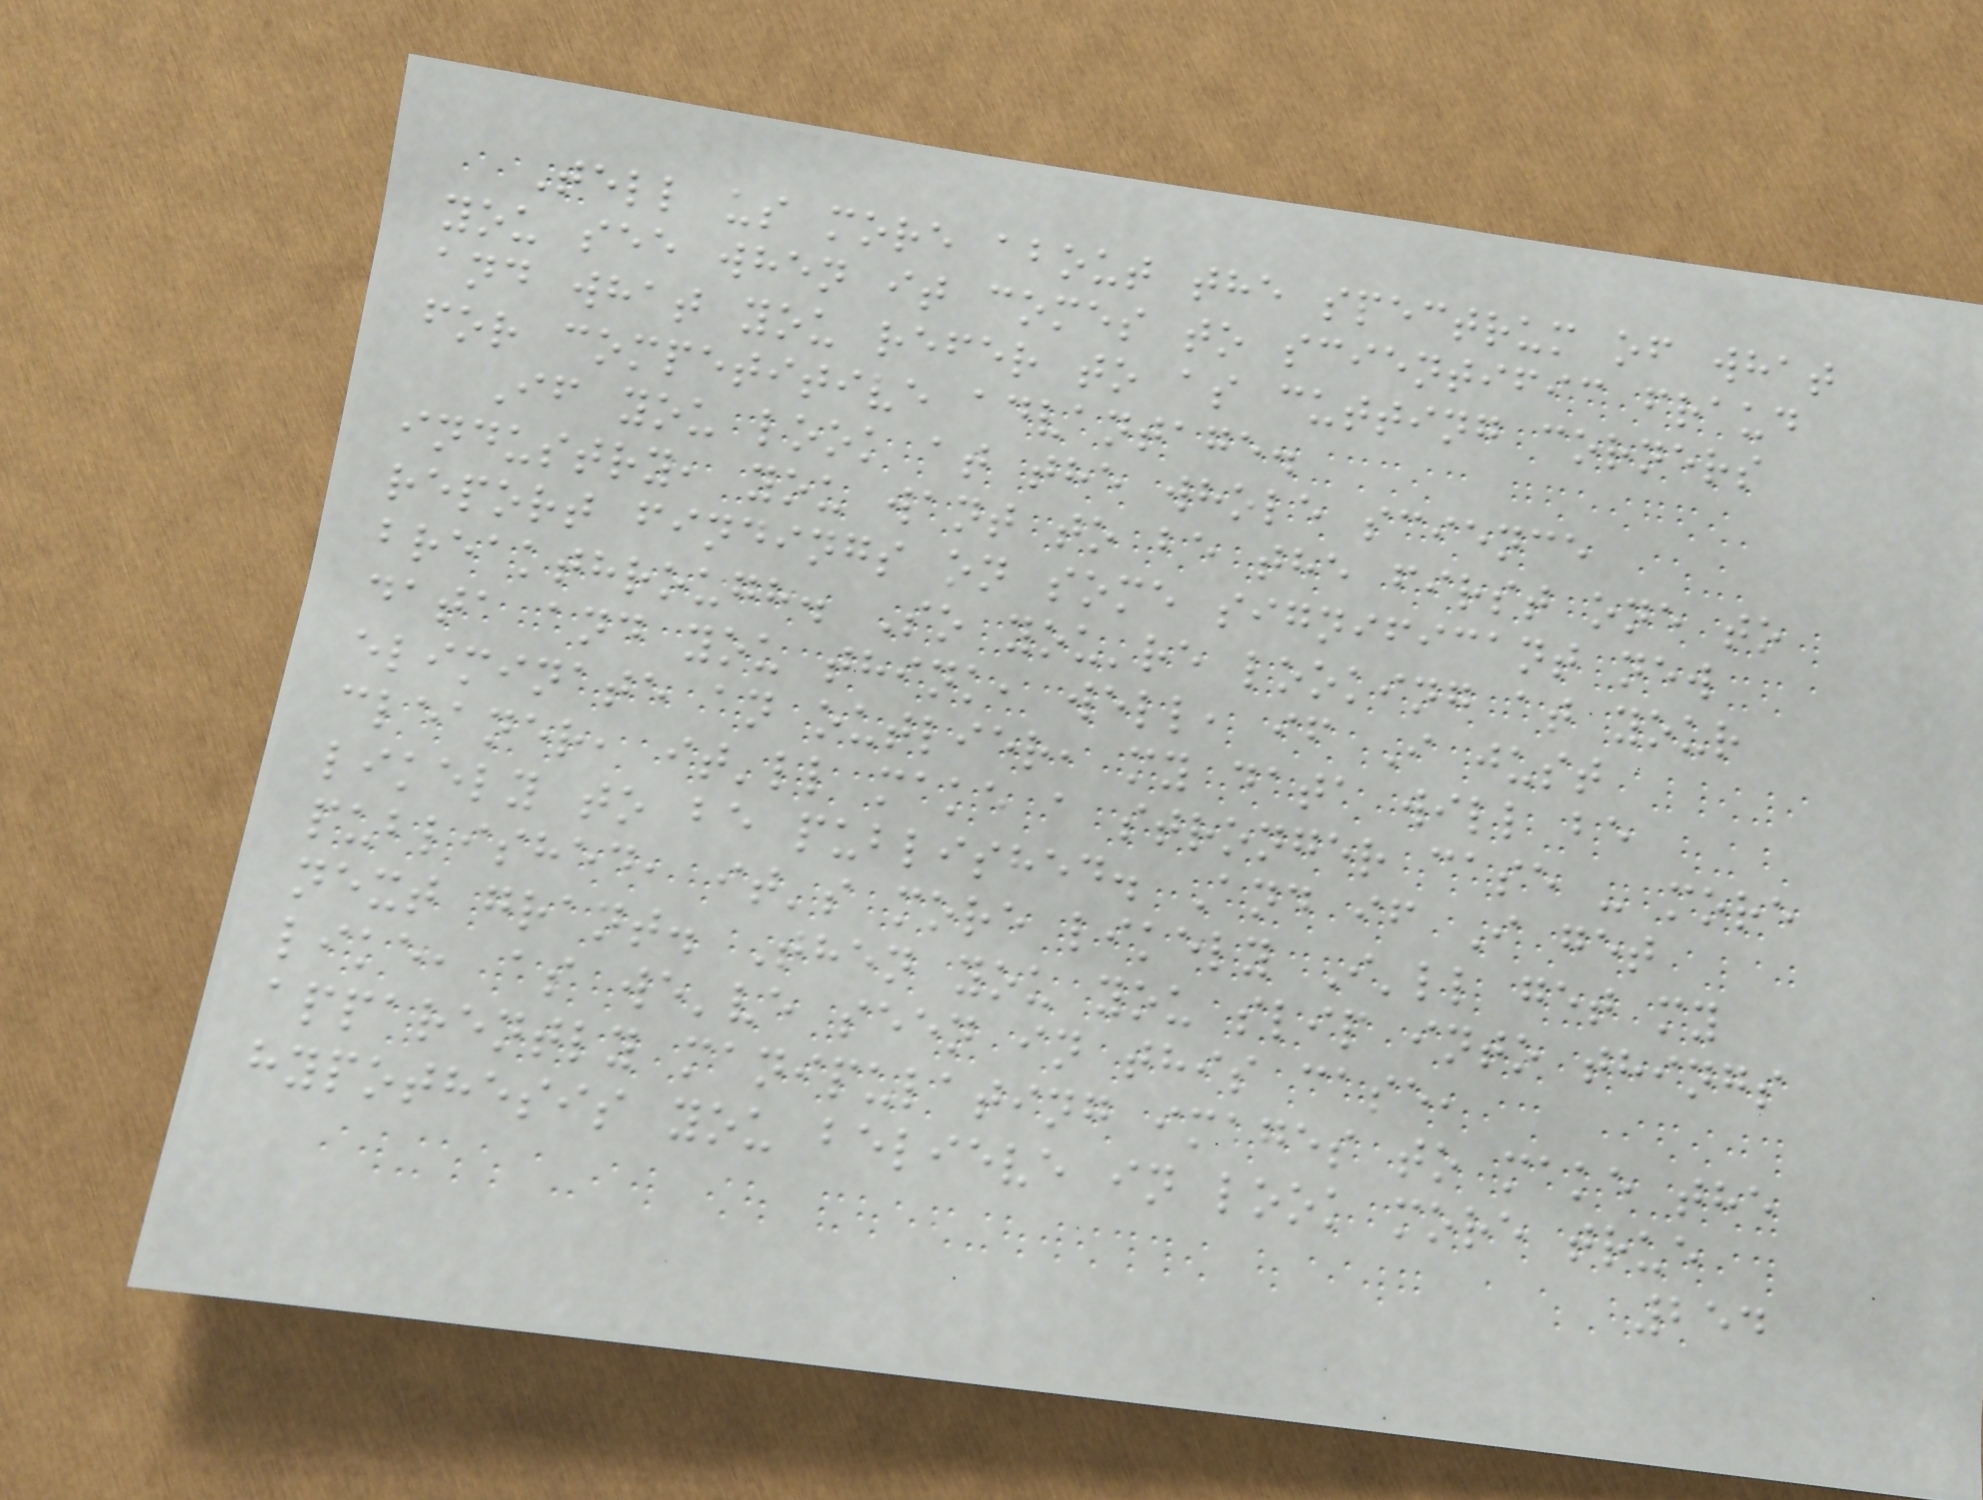Tell us more about the spectrum of what
you see when it comes to scientific fraud
and what you refer to as cutting corners
for competitive advantage.
If you look at the whole science
industry, you want to be the first one to
report findings on some significant new
breakthrough. So you're looking at your
data and you think, well, if I just
eliminate an outlier, my data will be
cleaner, it'll make a stronger case - more
likely to be published. And if I get
published, it's more likely I'll get my
next grant. Then you you slip into things
like, as we've seen in this case,
apparently manipulating images to make the
hypothesis you believe in look more true
254
